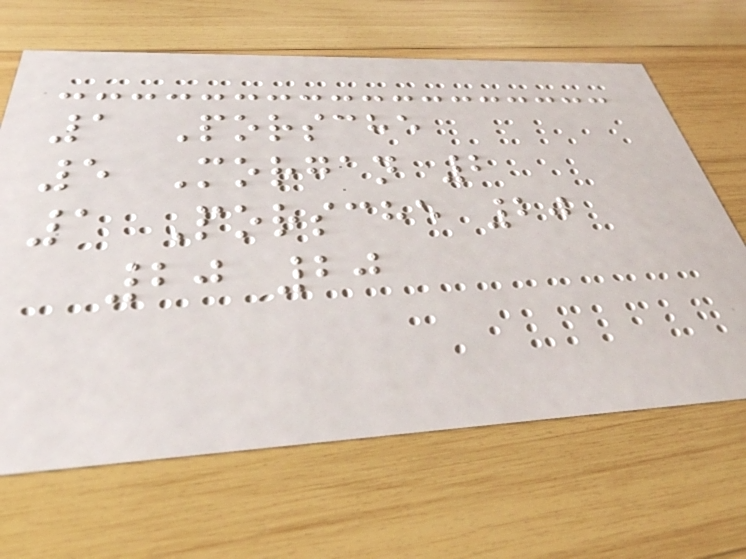1 Porsche
5 Morgan 2
1 Porsche 20
20 20
